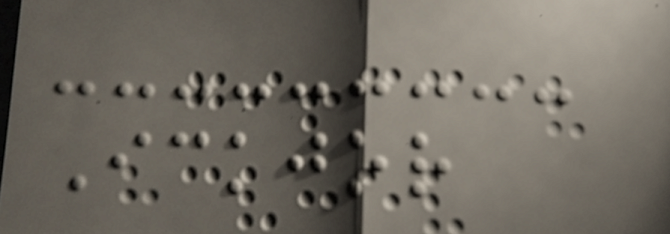Ickjor
